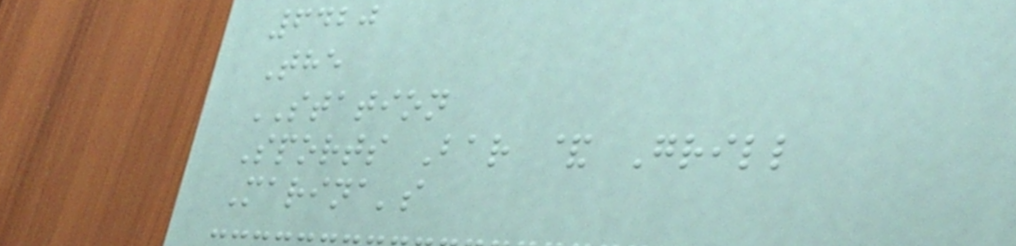6420
The
STATION
Sports Bar & Grill
Marina's
